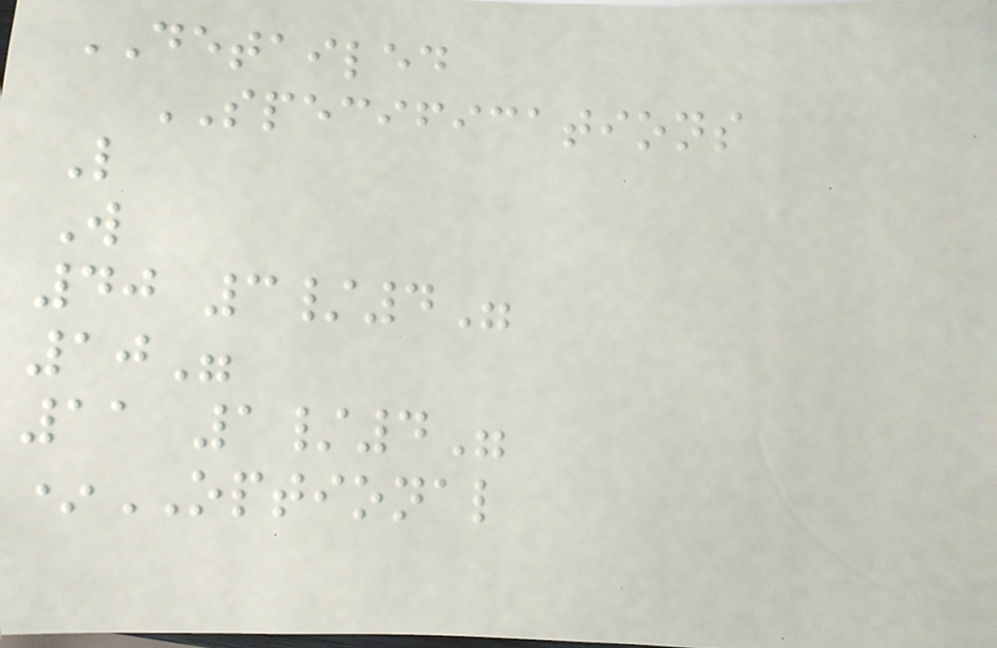DETAILED
SPECIFICATIONS
L
W
40 3/4"
10"
11 1/4"
*OPTIONAL
